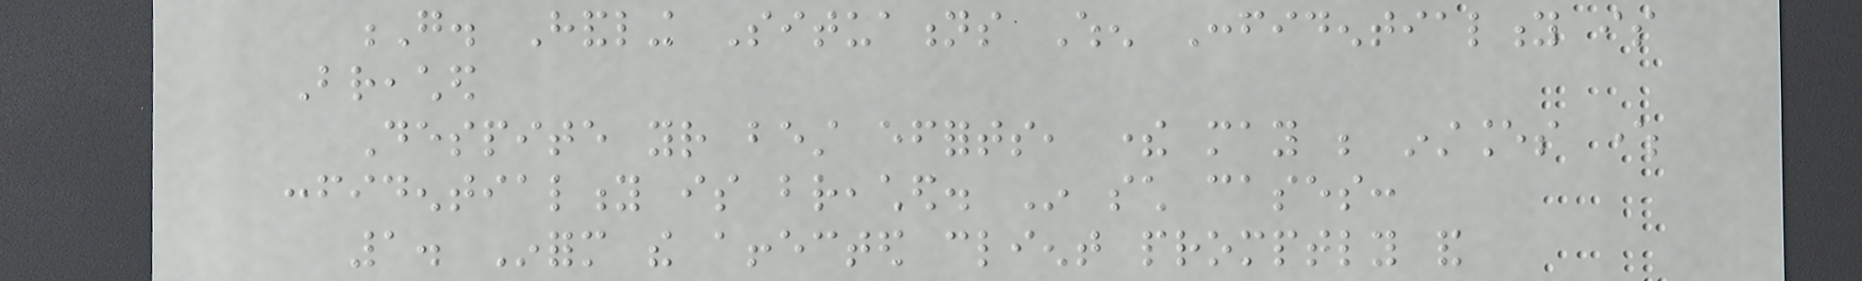G. Handling Situations When Confidentiality is
Breached
Despite your best efforts, there may be instances where
confidentiality is breached. In such cases:
1. Inform the affected client promptly and
